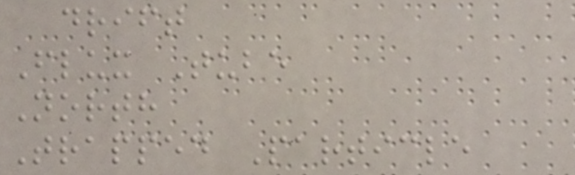drift
Flux Tube
North
Trapped Particle
